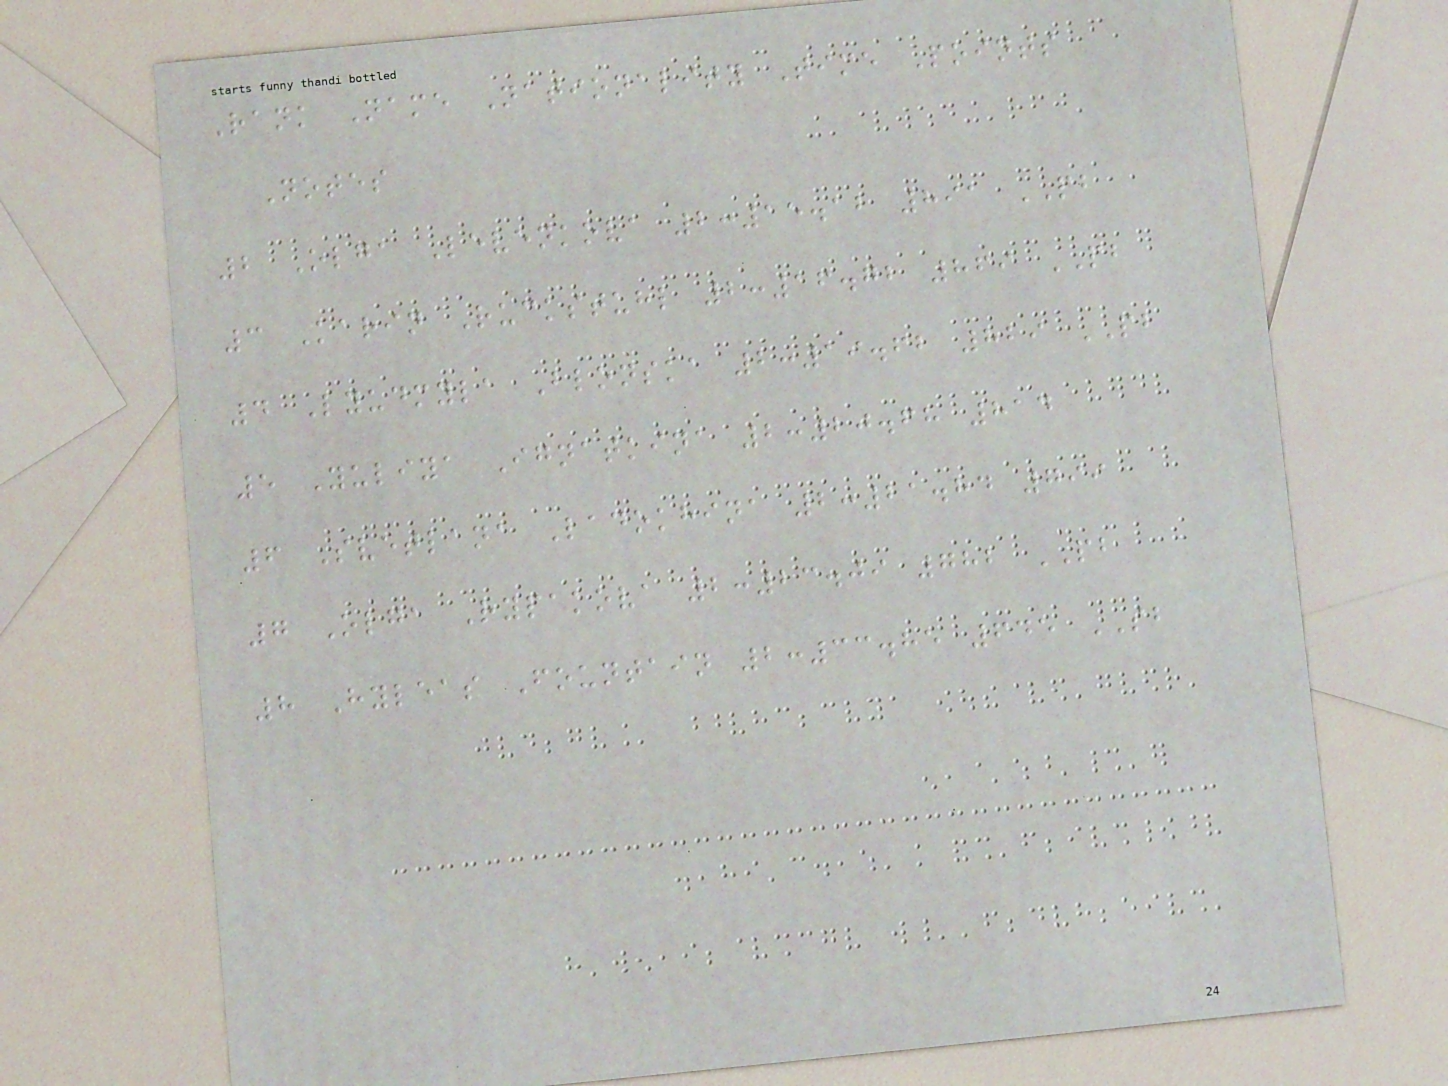Rank Name Nationality Time Points
Notes
2 Olga Levenkova 2:15.12 891 PB
3 Karin Ruckstuhl 2:16.72 869 PB
4 Lyudmyla Blonska 2:19.62 829 PB
5 Yuliya Ignatkina 2:20.68 814
6 Svetlana Ladokhina 2:21.84 799
7 Olga Rypakova 2:23.09 782 PB
8 Hyleas Fountain 2:33.85 645 SB
